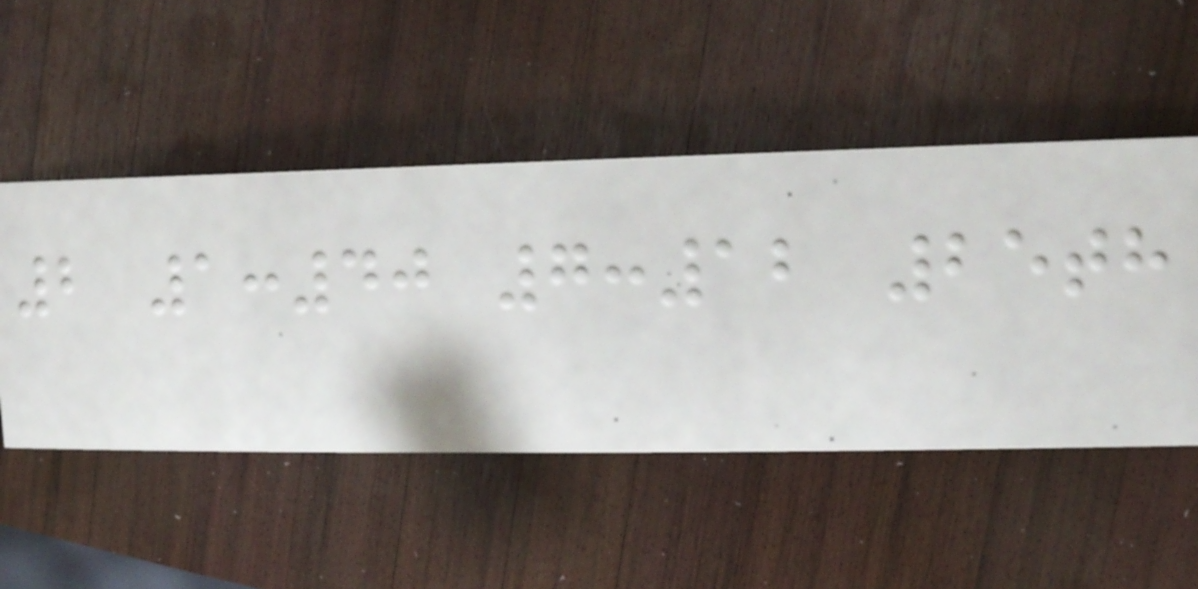2 1:40 7:12 25th
